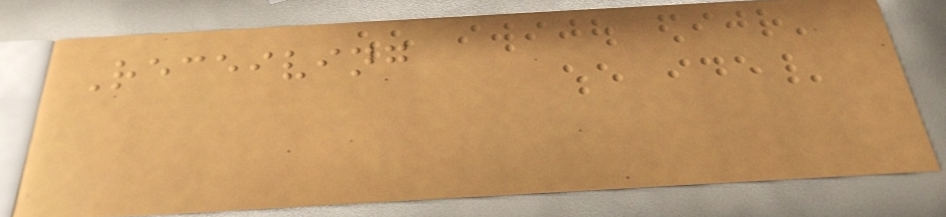Receiving
